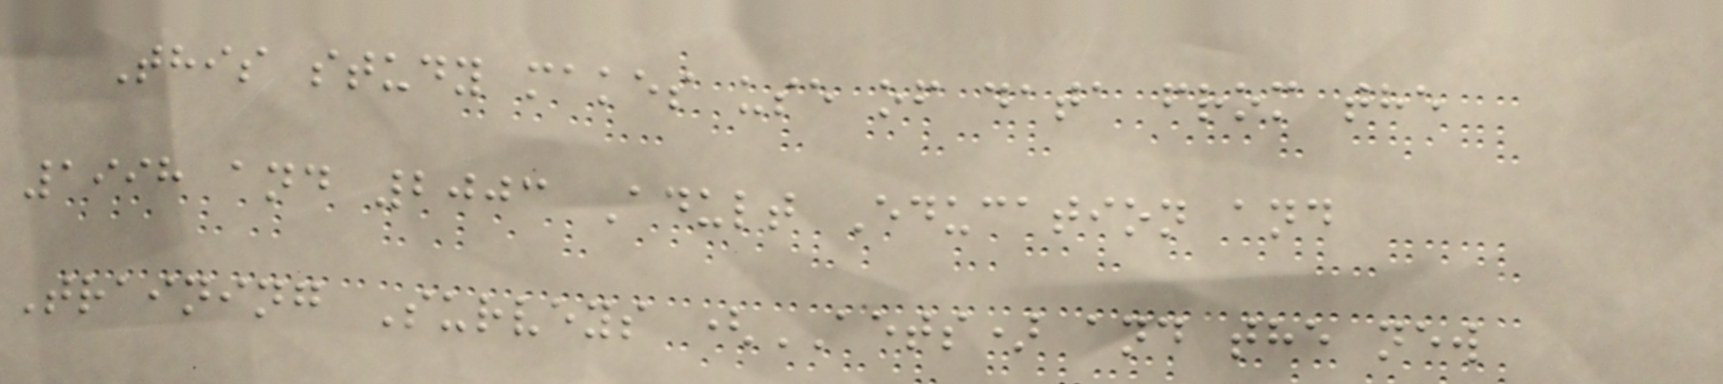This study makes use of data from the
1998 and 2003 Adult Education and
Training Surveys (AETS) and the new
